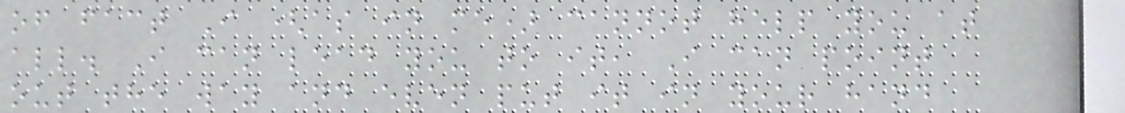of fact I (as in me) cannot help you at
all. I can lead you to it, I can point
out the way and even put it in your hand
